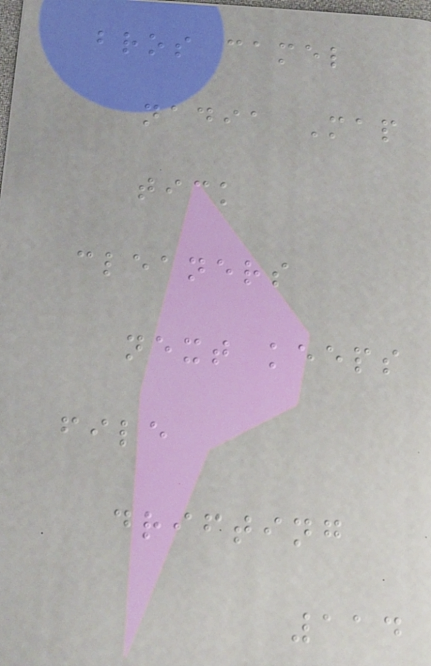bros camel
nadia Map
tick
cleaners
next keeps
file
drifting
114
